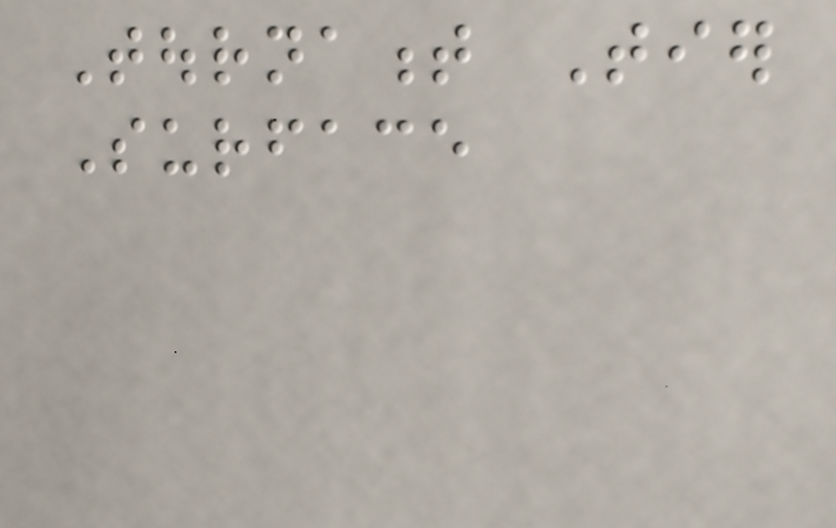Tournament Tier
Surface
